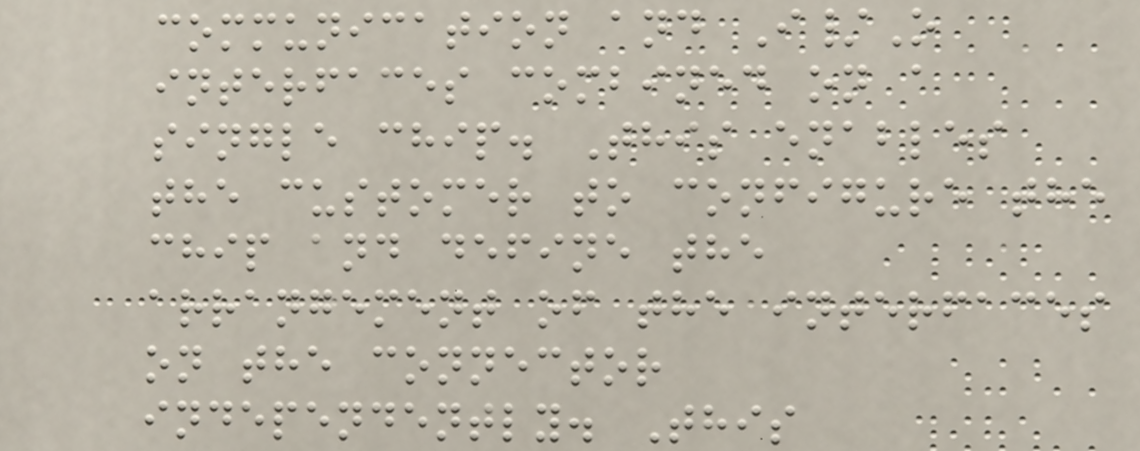communication and I/O
interfaces combined on a
single chip. This enables
the customer to configure the
chip and define the
arrangement of the interfaces
on the connector
independently. This
